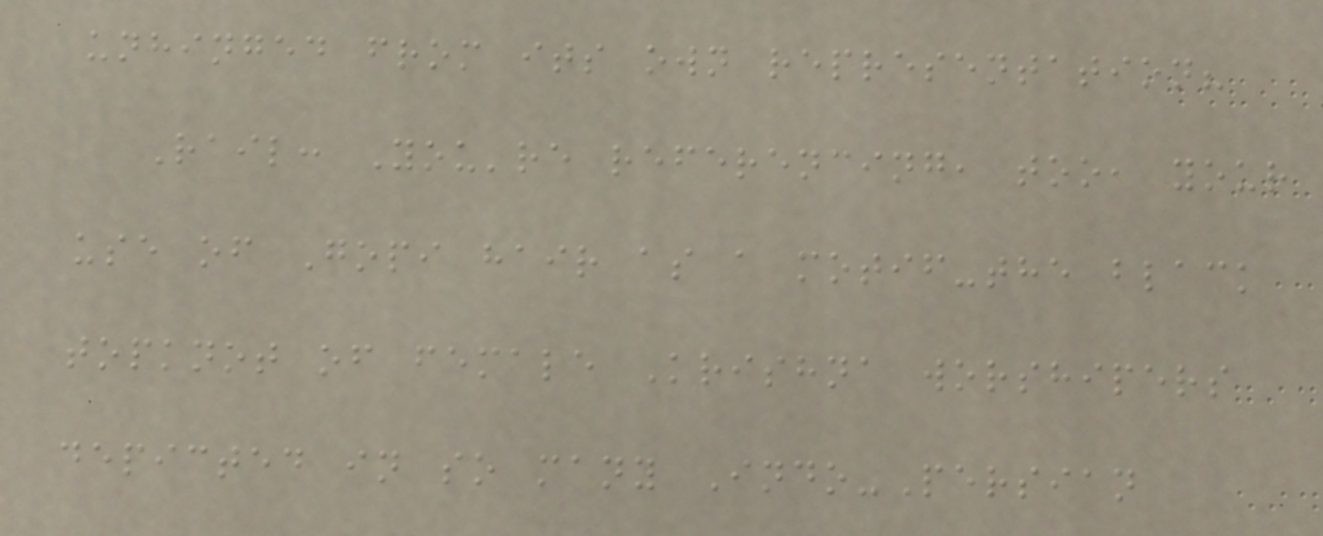unhinged from its own representation?
Rail: You're referencing, too, your
use of Gopi hair as a motif-the black
topknot of female Krishna worshipers
depicted in so many Indo-Persian
